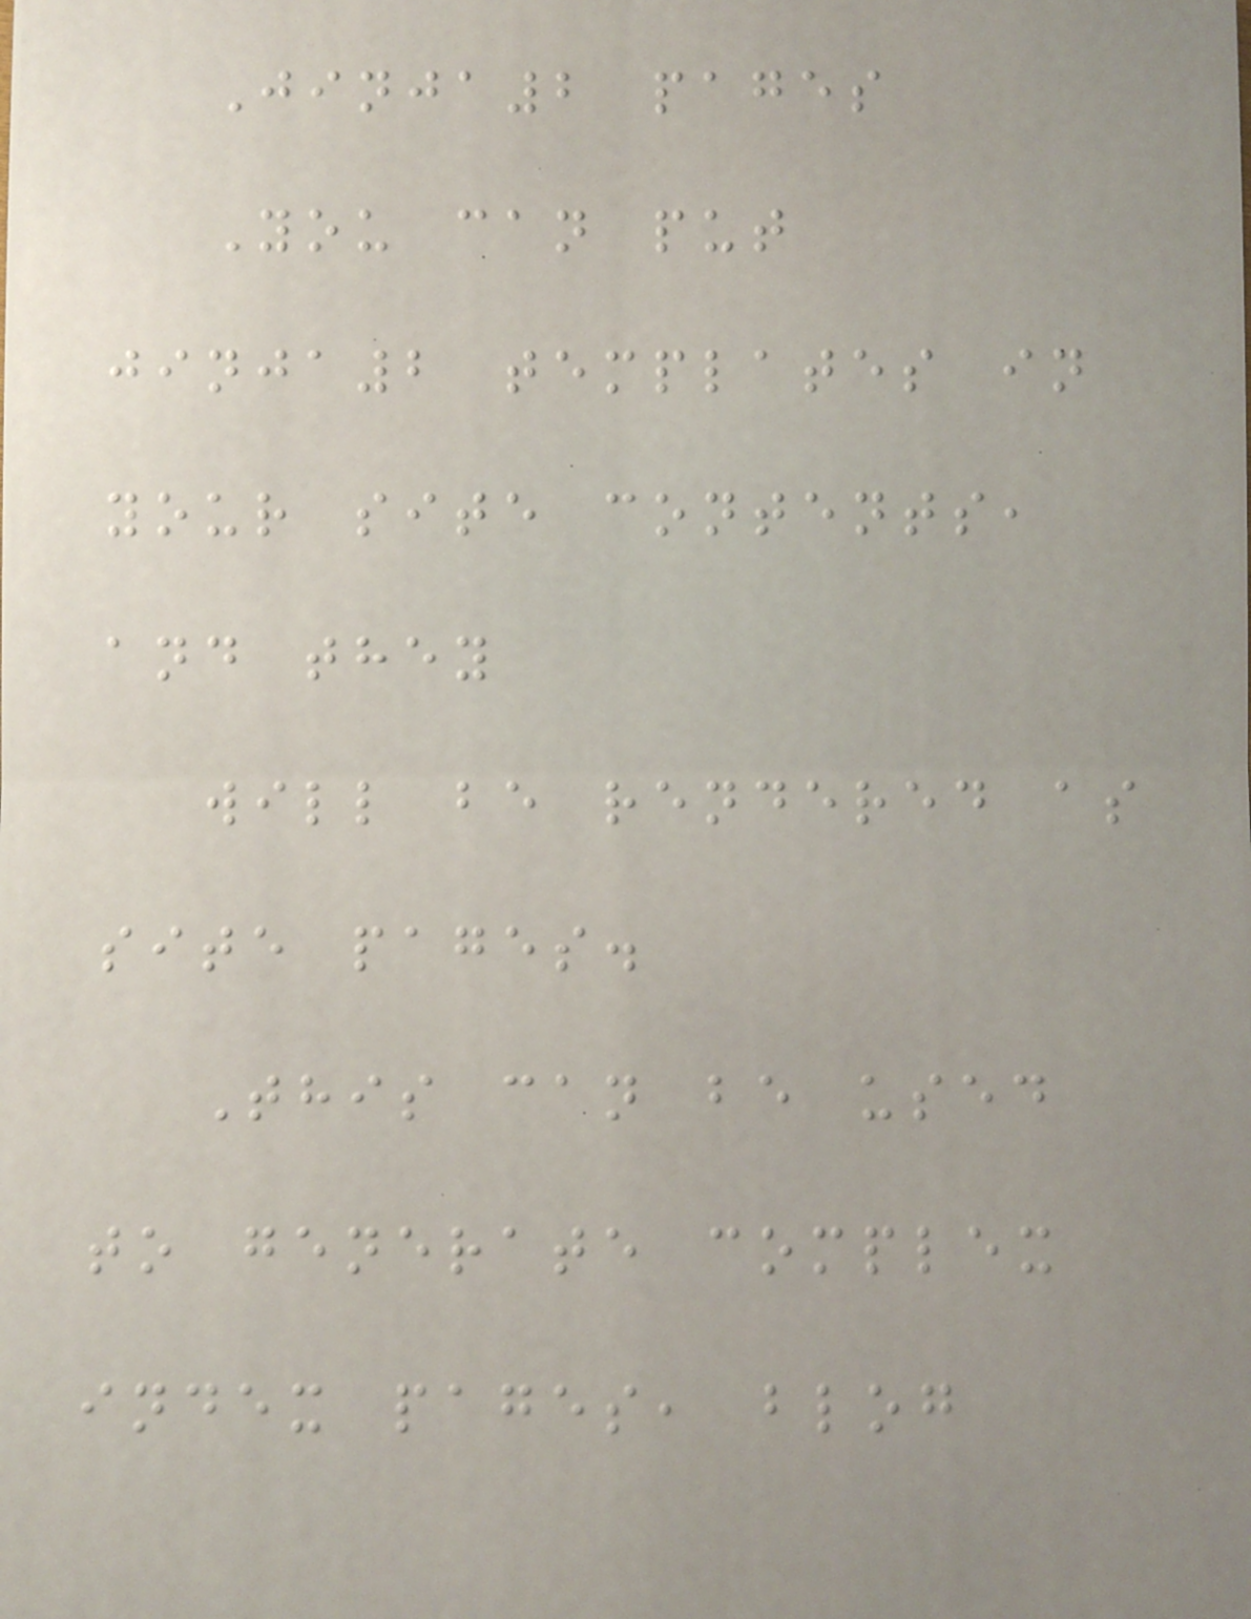Jinja2 pages
You can put
jinja2 templates in
your site contents,
and they
will be rendered as
site pages.
This can be used
to generate complex
index pages, blog
